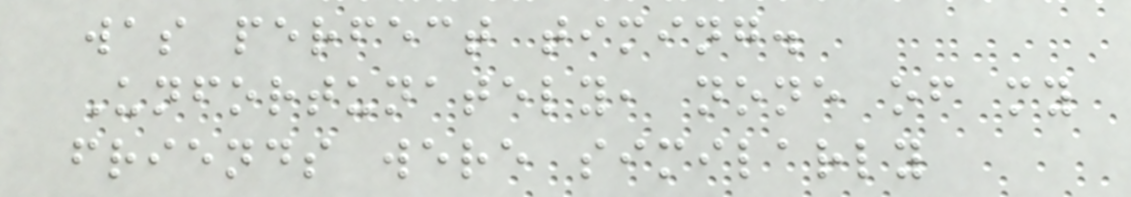was perfect timing.
Unfortunately, none of my
friends were similarly
